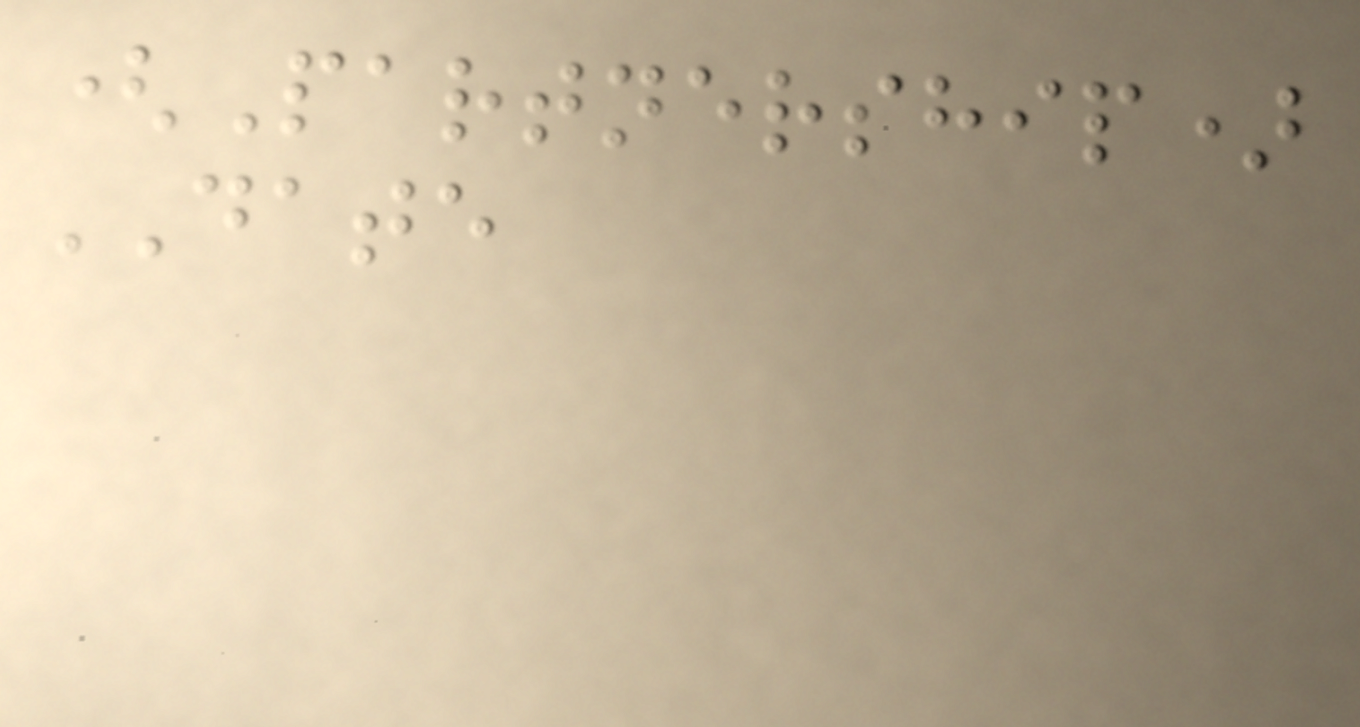(Partnership)
DATE
